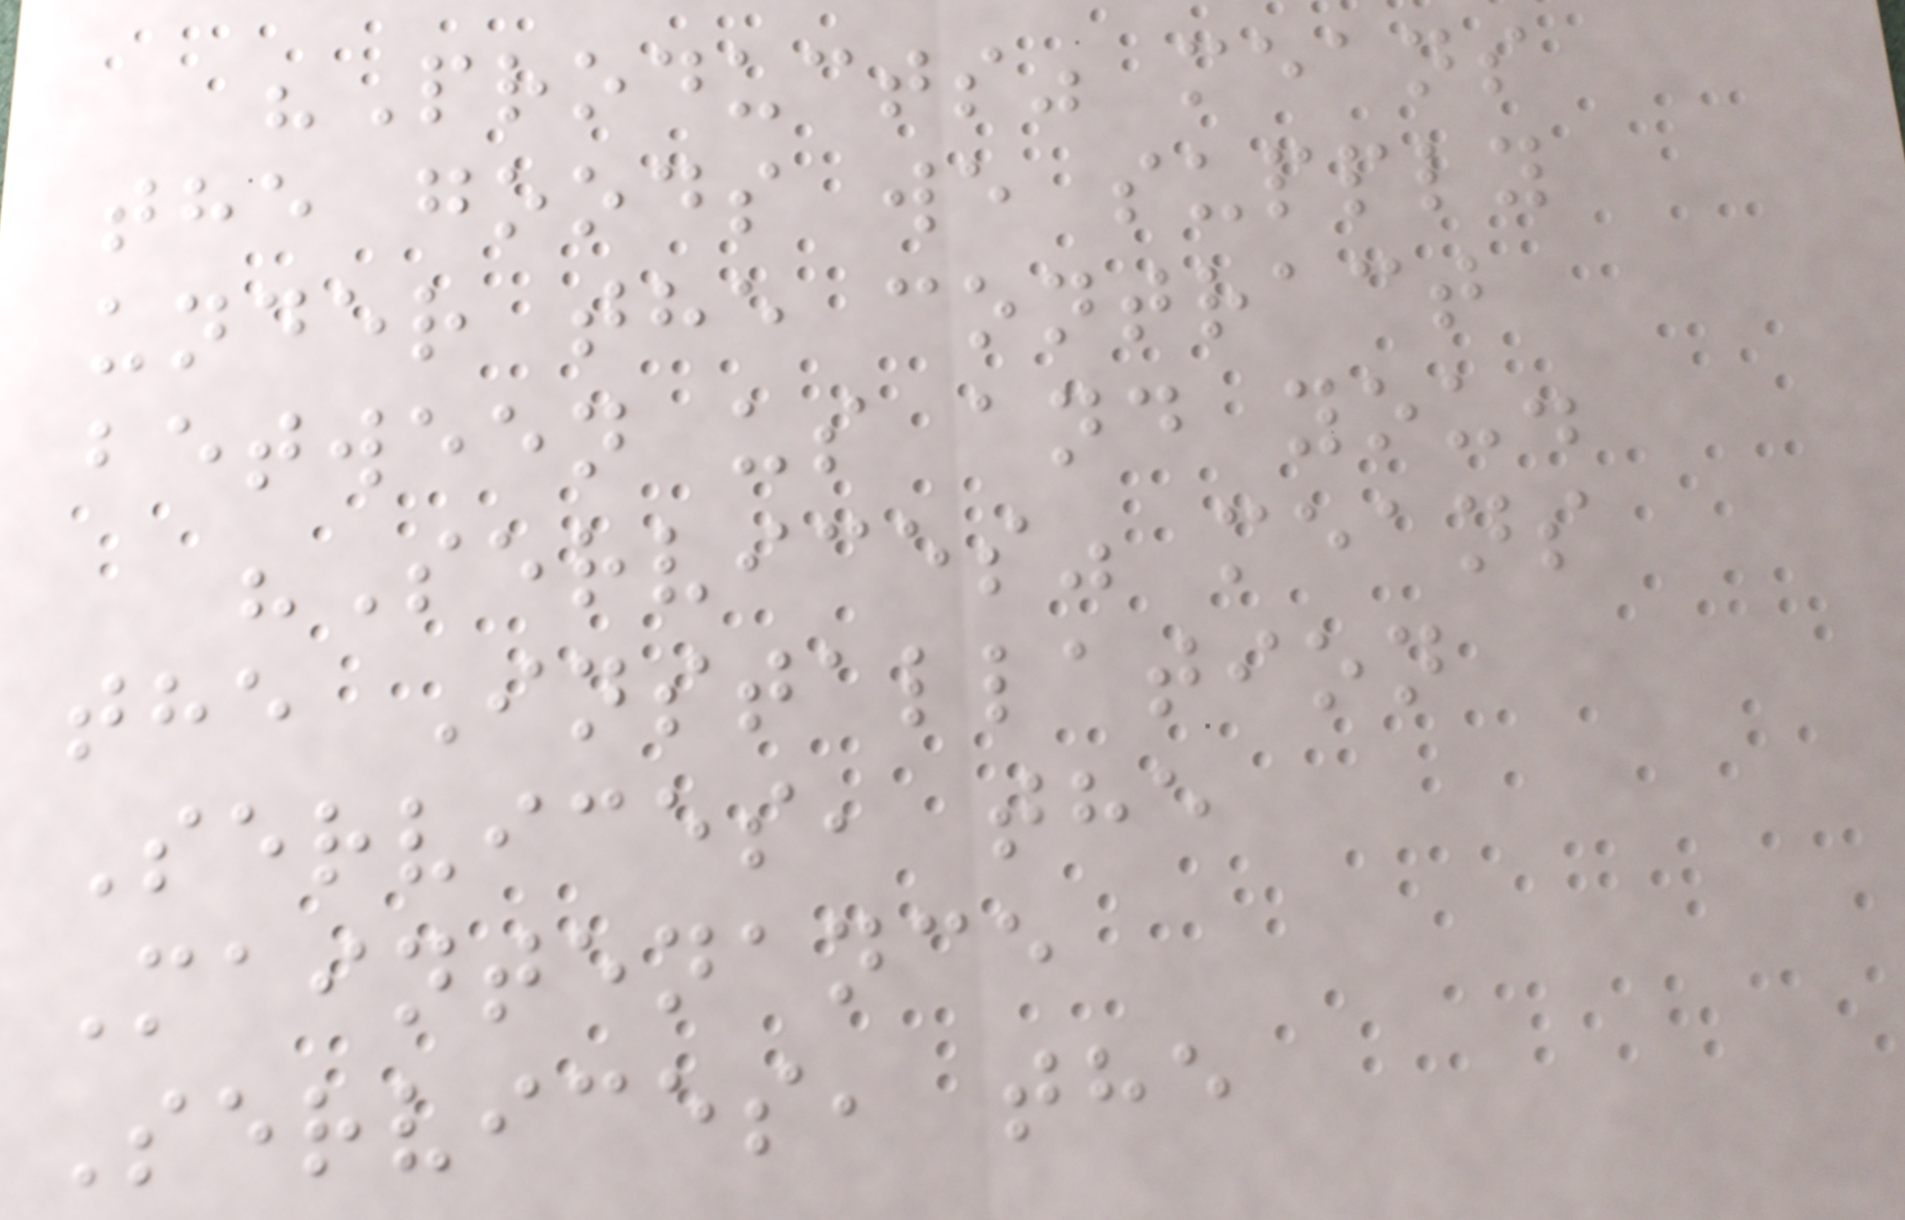"Products" means
the goods we supply
under the contract
between us and you.
"Services" means
the Installation
Services, the
Maintenance
Services, the
